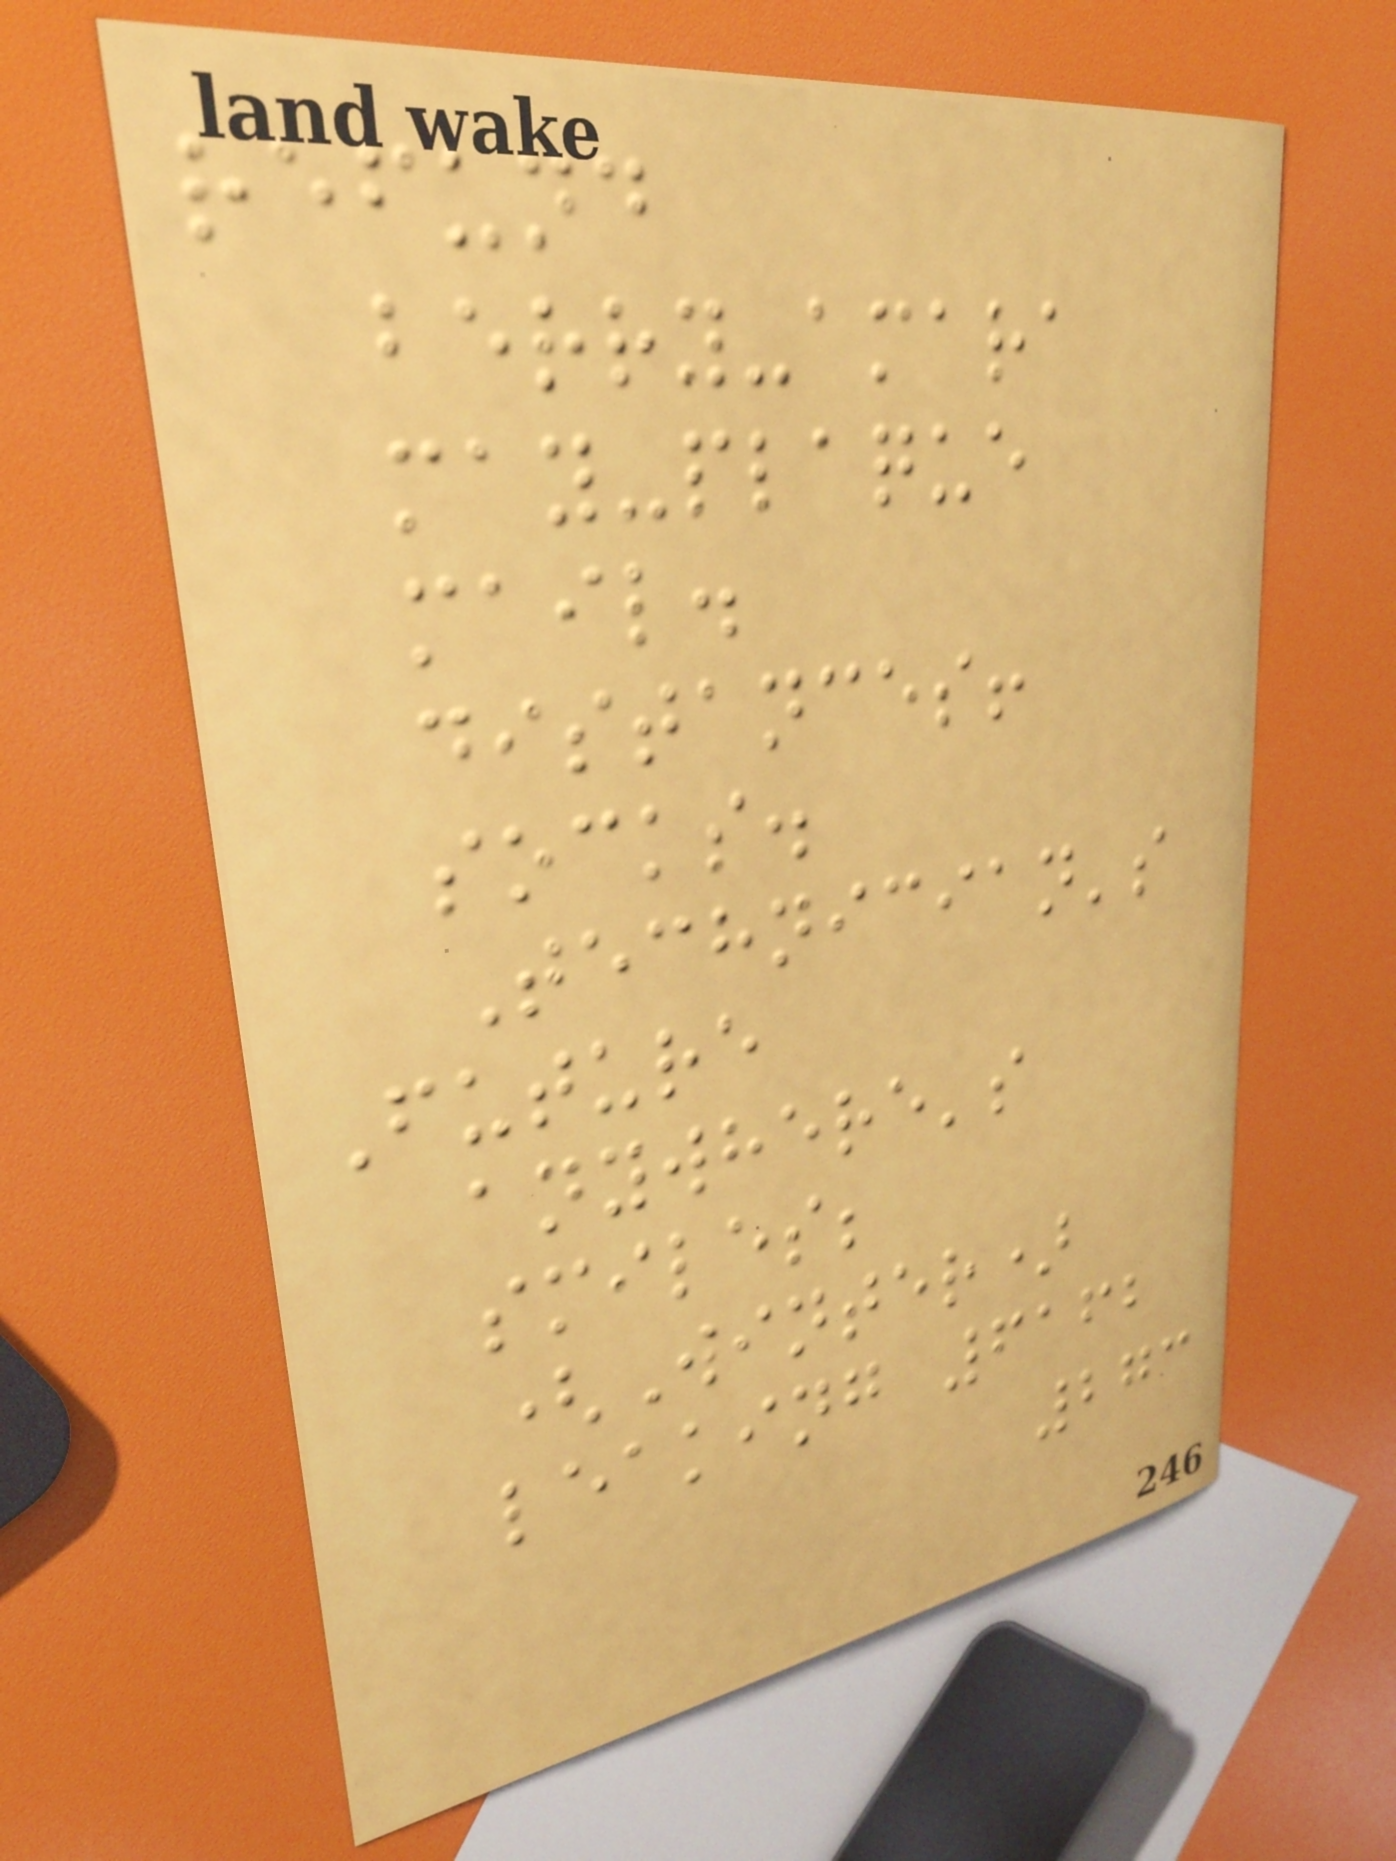refund
berry-amara
may-plaque
mail.
distances!
socks.
Technician's
Future
anywhere's
smiles;
(Winter)
leaking 6162
273
